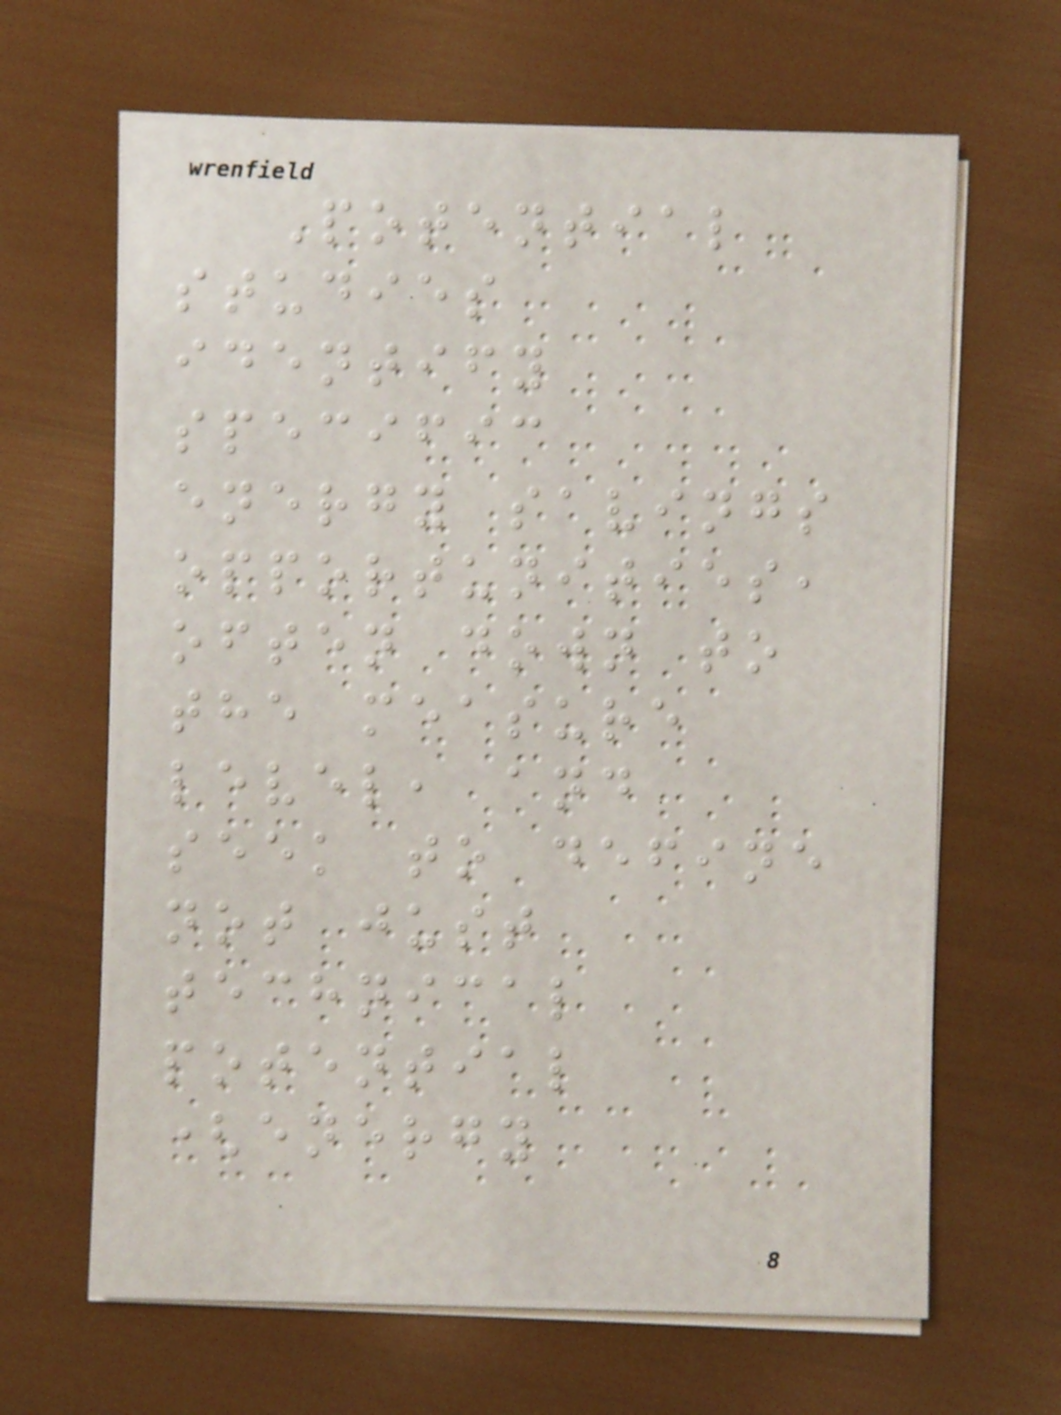Potential
studies
identify
specific
energy savings
opportunities,
often down to
the measure
level, and
seek to define
not just
technical
potential
(energy
